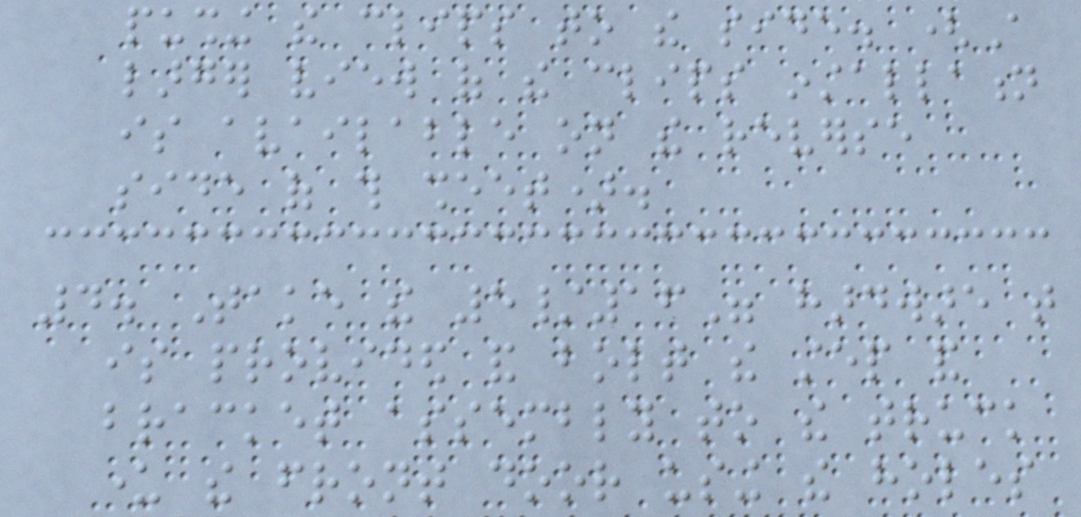pushing the clips to the side. (A
larger view of the clips installation
is available on the reverse
side of this sheet).
4. Take the 5/16" hardware that
is provided and bolt the step and
bracket assembly to the truck
under the front door using the holes
